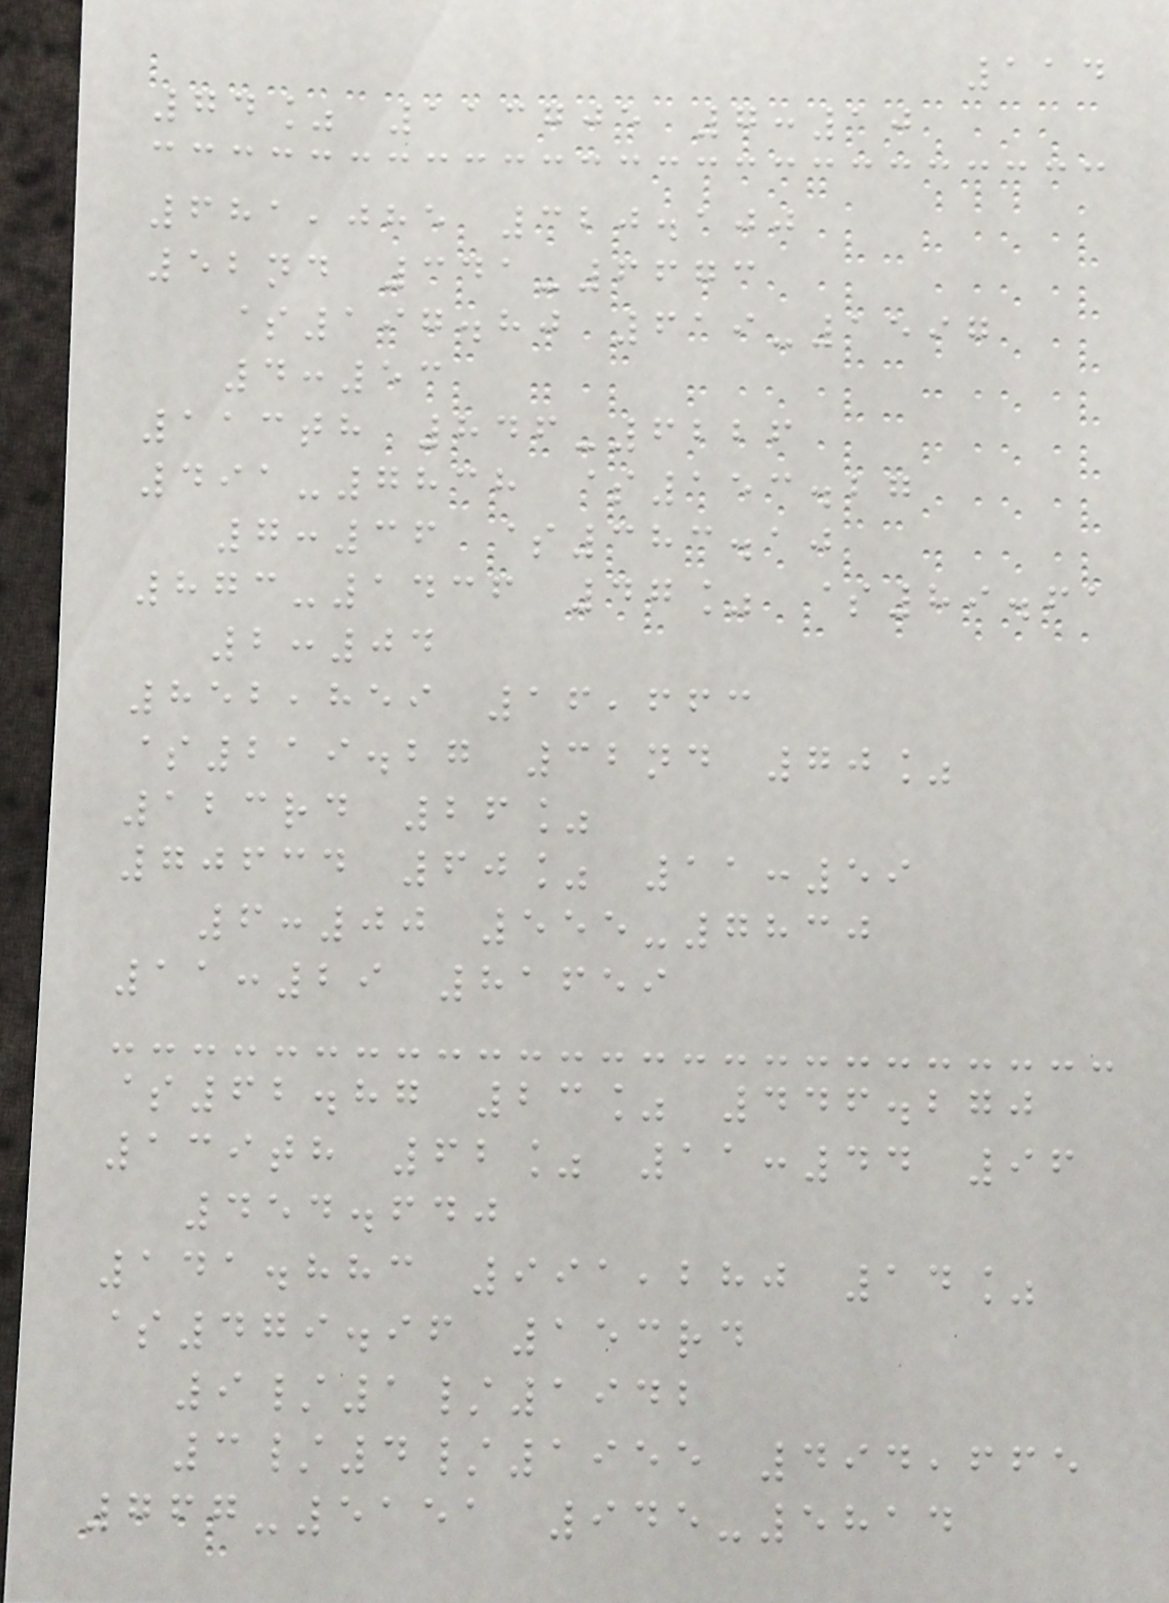114
74% 113705 7:10
681,085 320.100
52nd 341-6673
$197.80 619-1597
4:53
113th 846-6226
491-7838 $153.27
7:36 $383.10
873-1436 47% $89.61
2:04
852,859 16,663
$219.27 32nd 70%
123rd 26%
70634 60% 11:59
6:00 555-7830
11:29 81659
$62.87 23% 446.270
139th 62% 11:44 96
454.640
141.883 991,280 14%
$479.96 153rd
9/1/1942
3/4/1955 494,665
767-5151 945-5814
